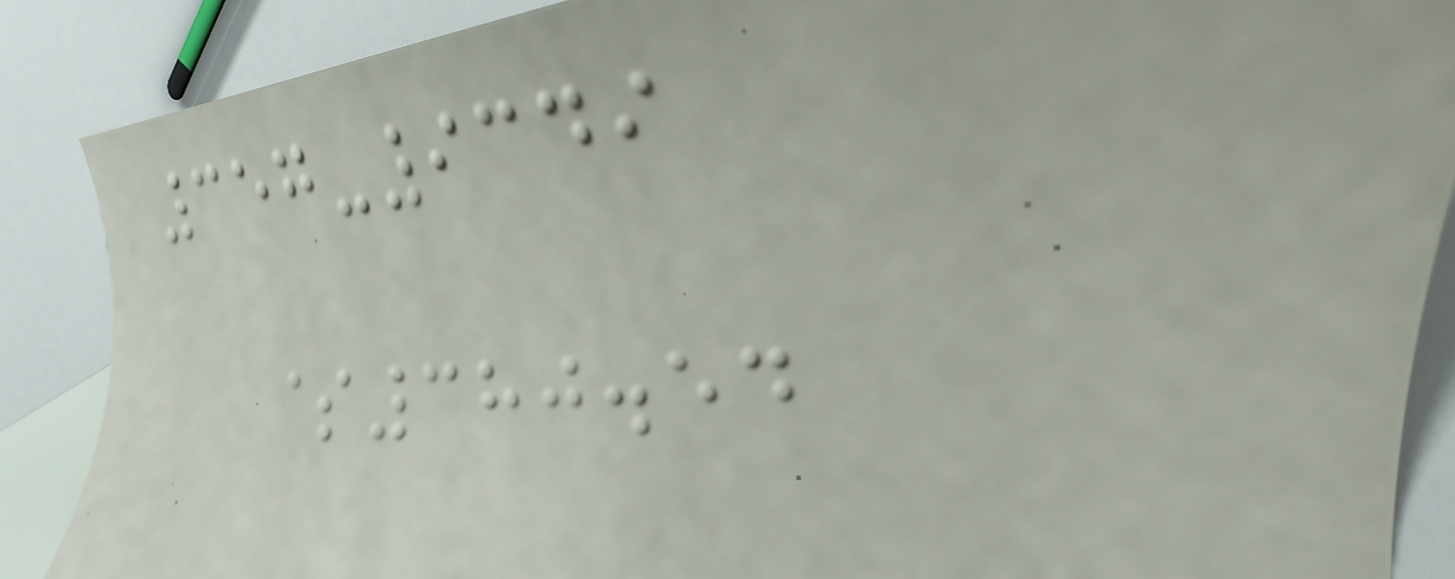357-9349
$380.54
